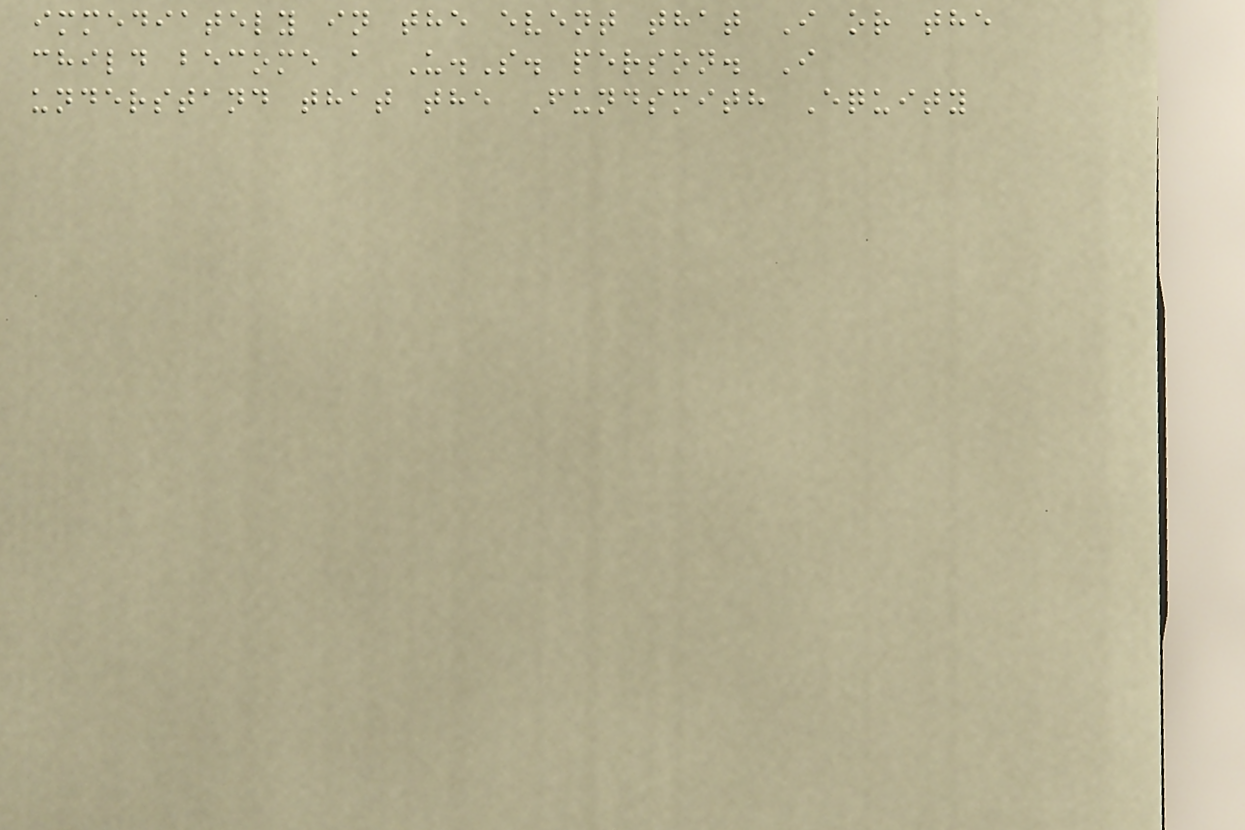immediately in the event that I or the
child become a U.S. person. I
understand that the Fundsmith Equity
